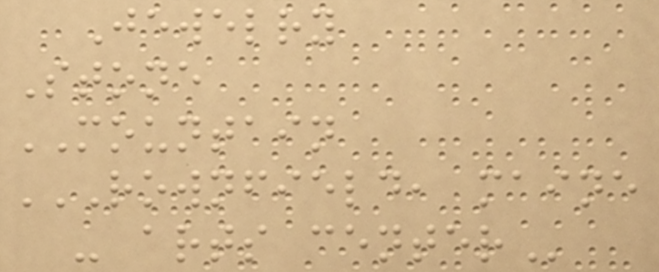Jewelry
Stone
MOUNTAIN
ROWNFIELD, MAINE
- ARTS CENTER
